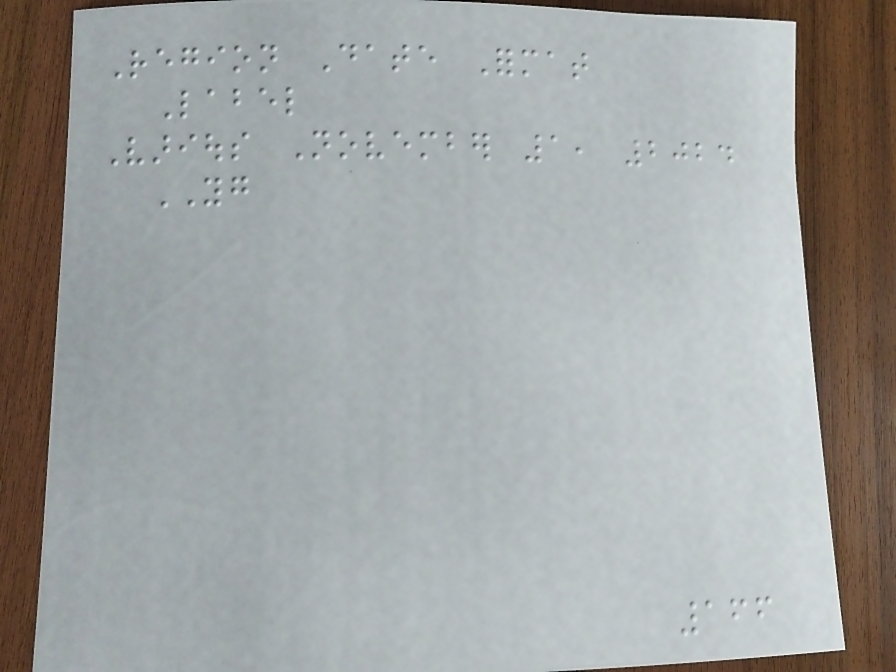Region Date Format
Label
Various November 1, 2024
YG
166
